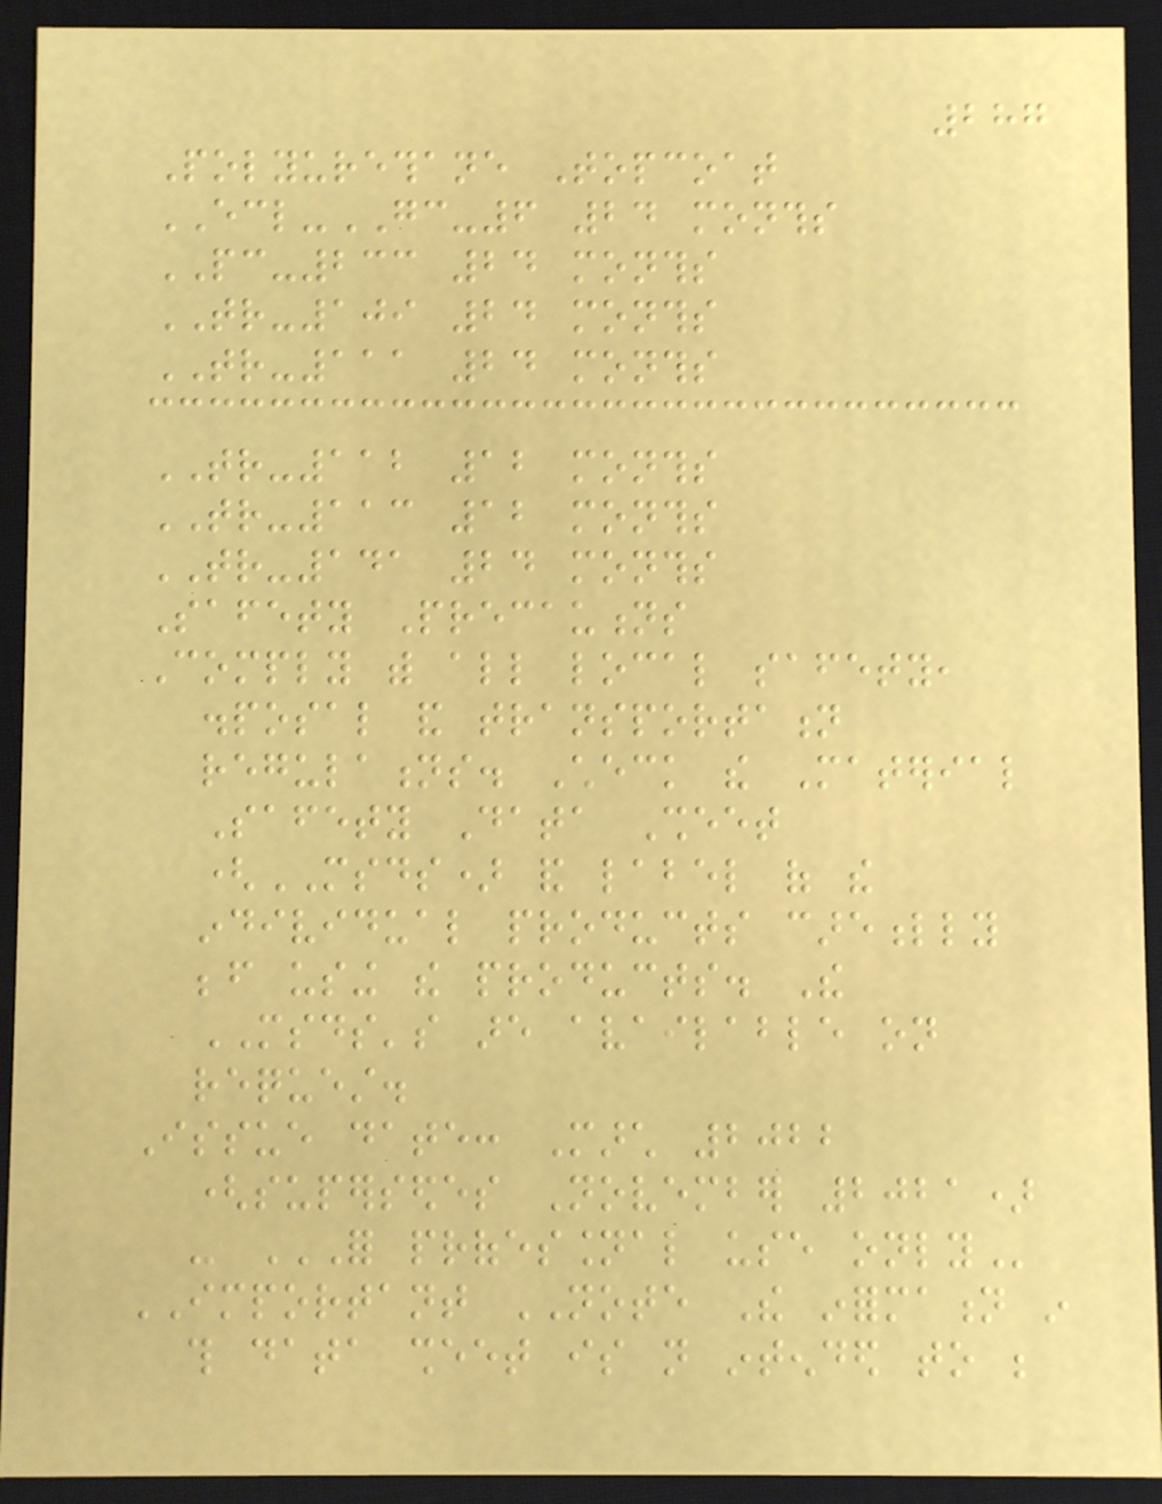287
Polyurethane Topcoat
ECL-GC-6 24 months
PC-233 24 months
TR-109 24 months
TR-111 24 months
TR-112 12 months
TR-113 12 months
TR-141 24 months
Safety Precautions
Comply with all local safety,
disposal and transportation
regulations. Check the Material
Safety Data Sheet
(MSDS) and label of the
individual products carefully
before using the products. The
MSDS's are available on
request.
Issue date: March 2022
(supersedes November 2021)
- FOR PROFESSIONAL USE ONLY
IMPORTANT NOTE The information in
this data sheet is not intended to be
